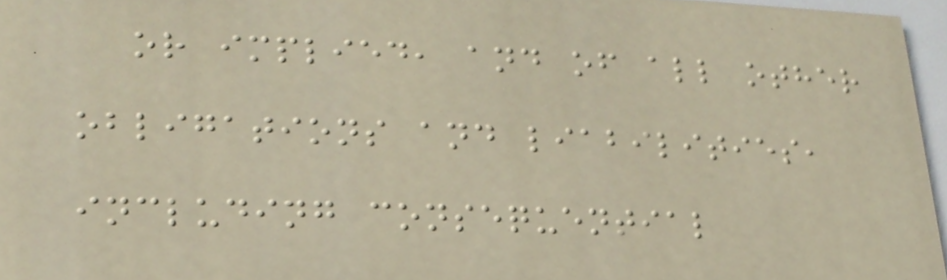or implied, and of all other
obligations and liabilities,
including consequential
